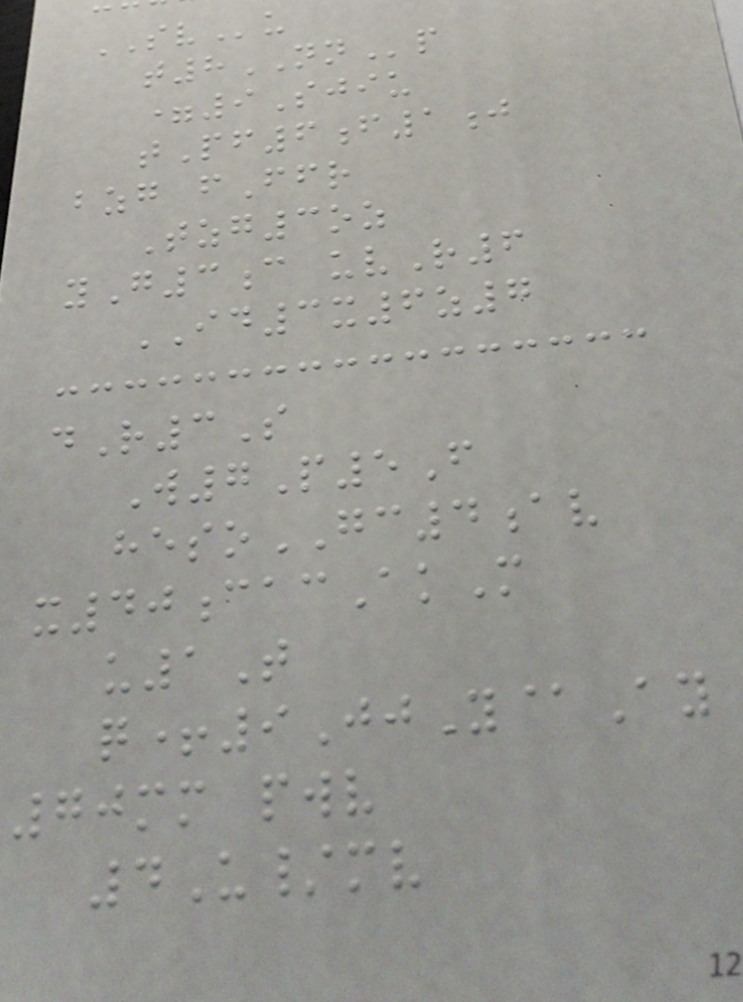SVu
t8NNp
=9Sjiu
tPf6f1j
bzg fFfr
Tzg3oz
yG3c uvR6
ID3x6z7
dR3S
W7P5F
hesoGC4av
x40cacAkM
u1T
q+9JjY@Ay
70mm pwv
4U/mv
